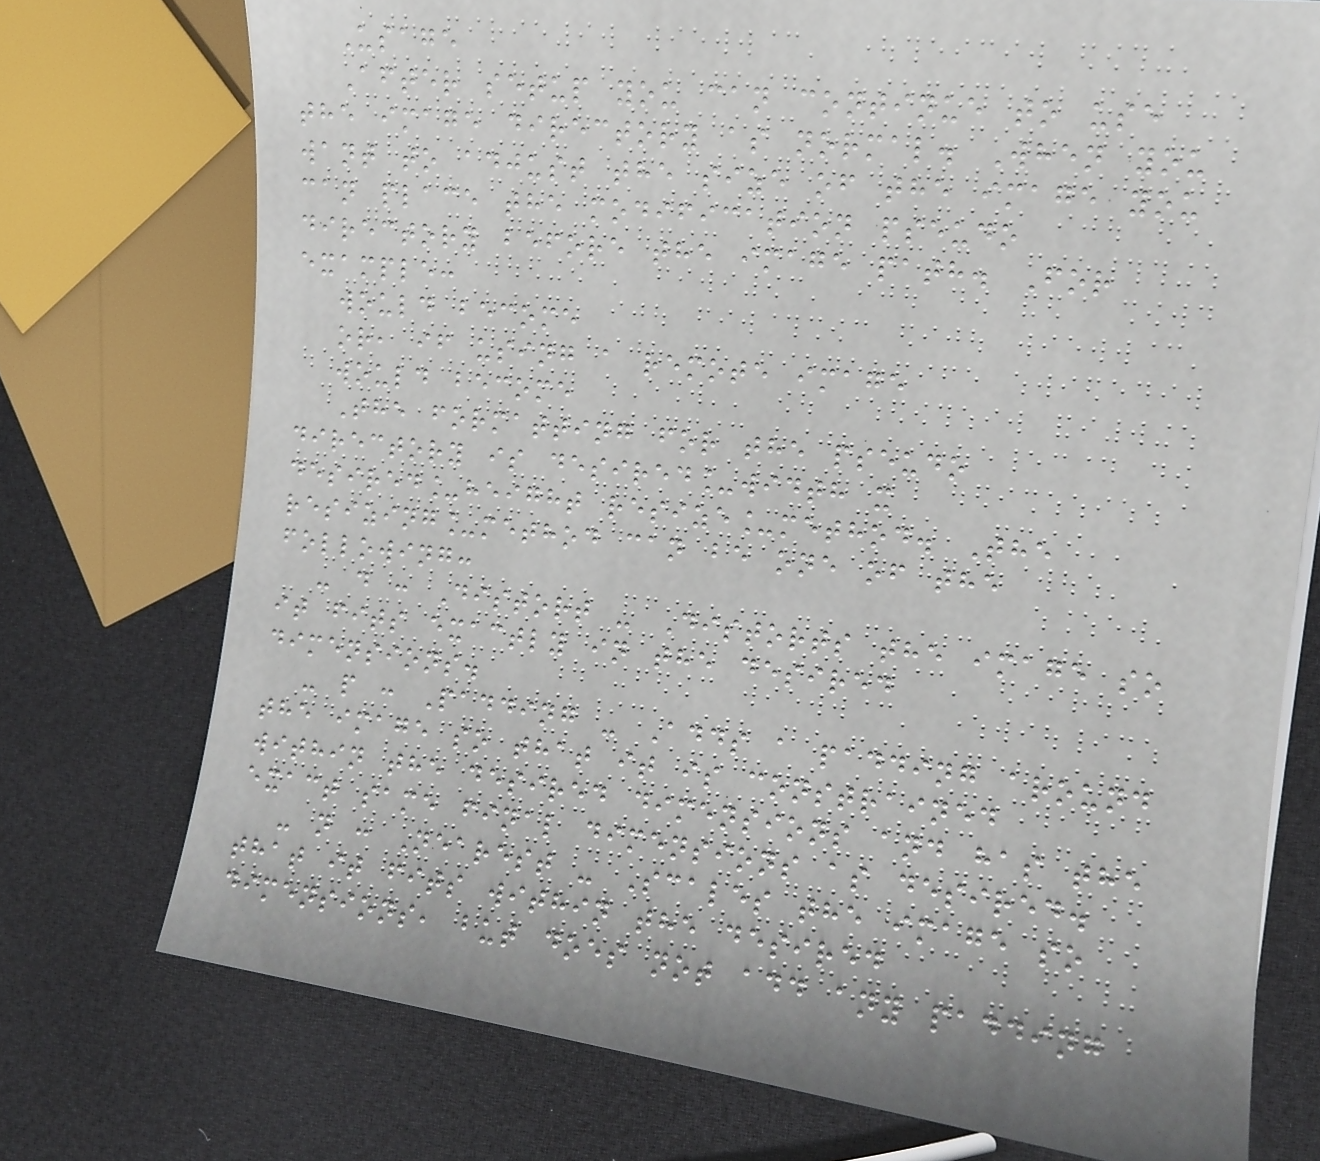Usage
After setup you can continue to use
the image directory as normal. When you
want to adjust the size of the image you
can place the modification pseudo
directory before the image path. For
example:
would become
or, if using a remote image
would become
The formatting for the pseudo
directory is desired_width x
desired_height resize_method. The
resizing_method can be one of the
following:
- d : Distort - Distorts the image so
it fits exactly in the desired
dimensions.
- p : Padding - Adds a padding around
the image so that it is constrained
within the desired dimensions and has the
exact same final dimensions as desired.
- n : Nearest - Scales the image so
that it fits within the desired
dimensions, but does not add any padding
